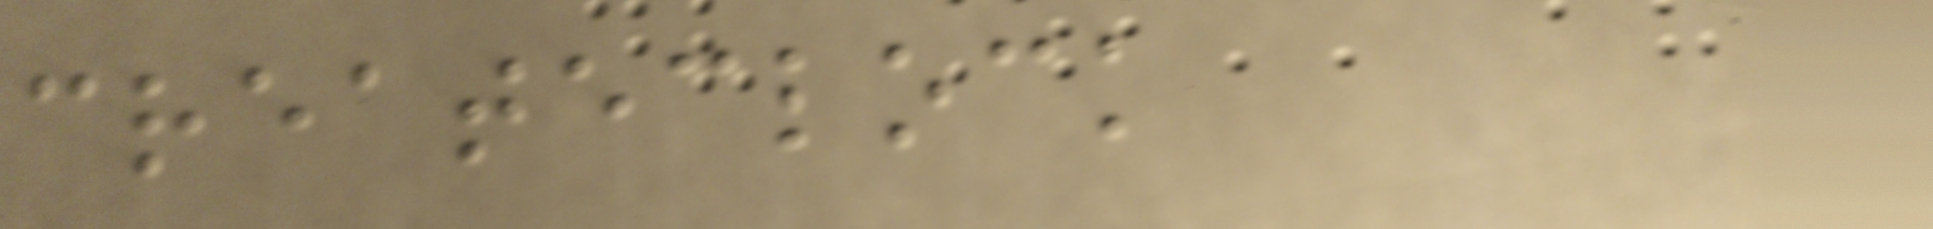createclock
